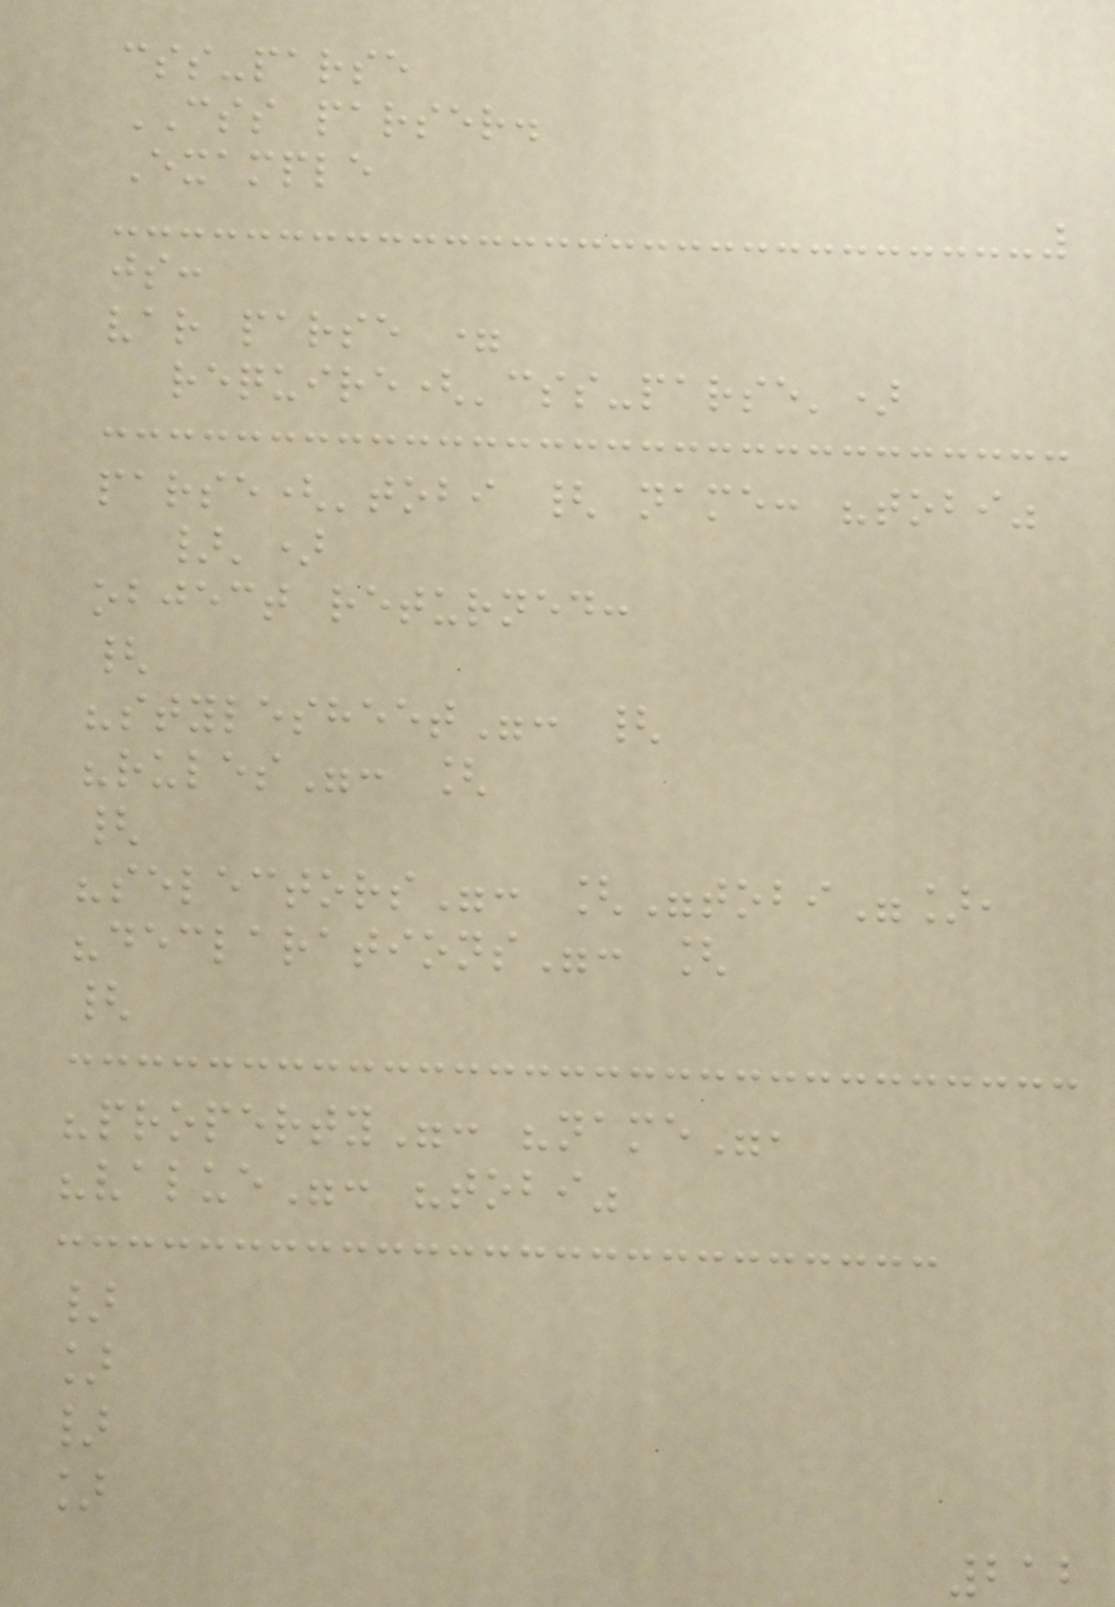css-parse
CSS parser.
Example
js:
var parse =
require('css-parse')
parse('tobi { name: "tobi"
}')
object returned:
{
"stylesheet": {
"rules": [
{
"selectors": ["tobi"],
"declarations": [
{
"property": "name",
"value": "tobi"
}
]
}
]
212
